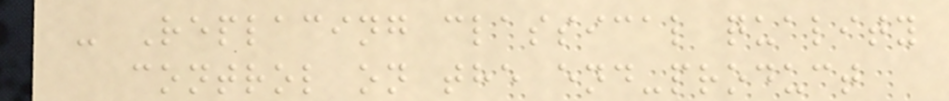- Replacing classical quality
control on the end-product
